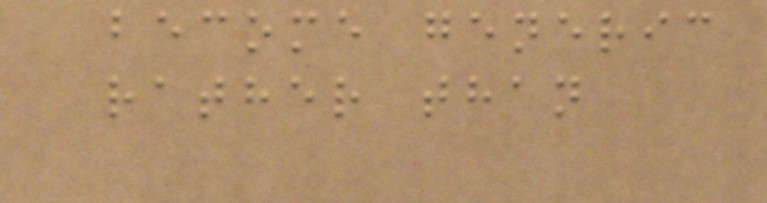become generic
rather than
